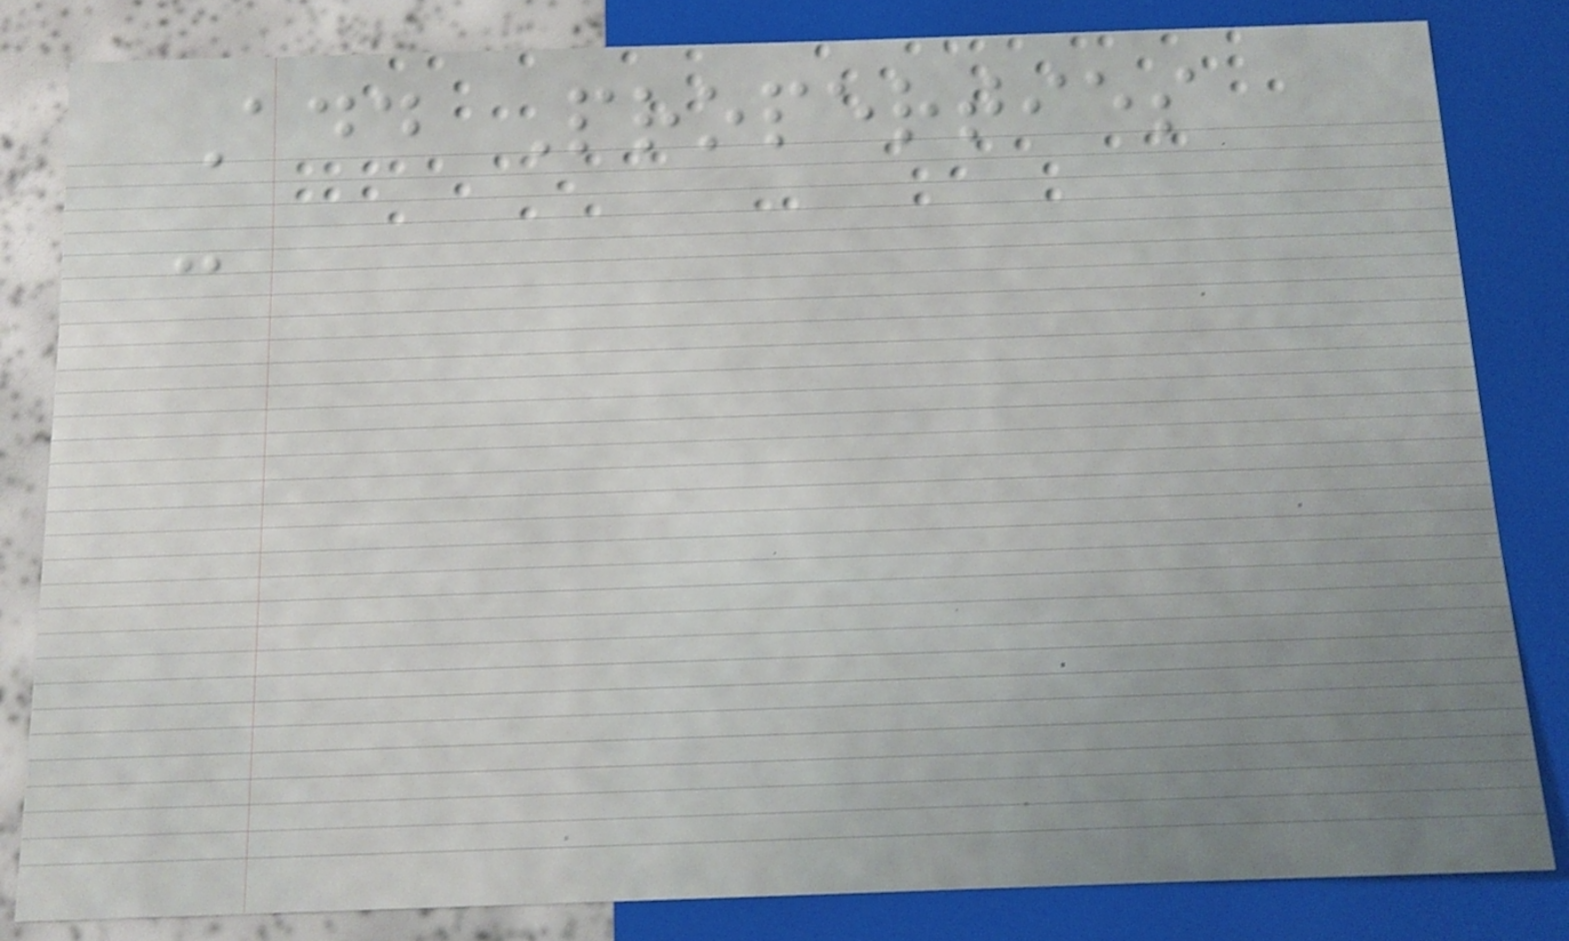Add Properties
-
